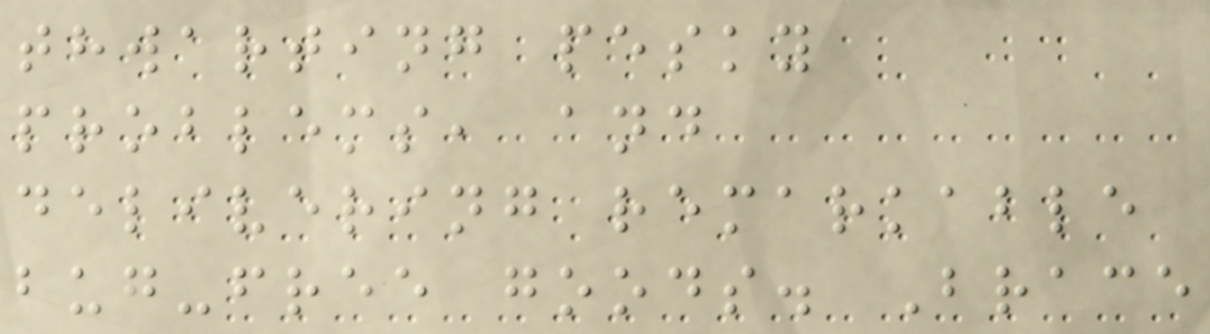thwarting pesky
problems, and
delivering remarkable
bug-free goods. Brace
